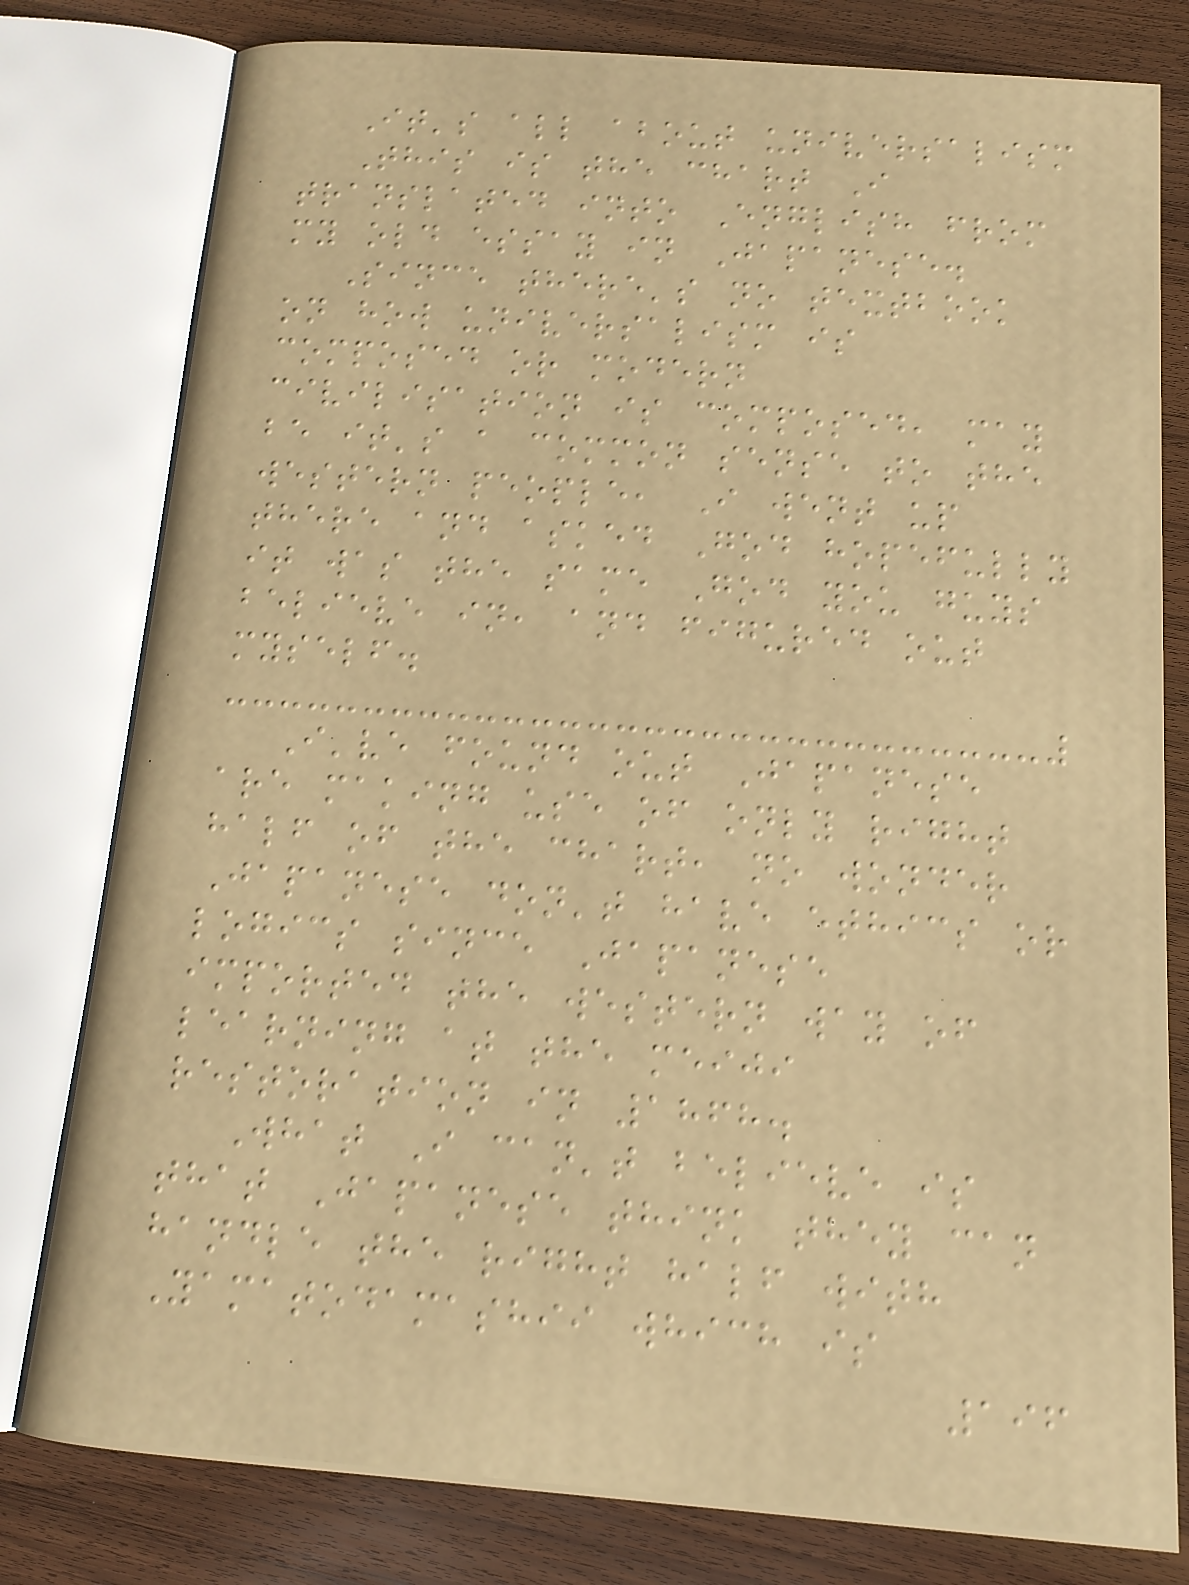It's all about universalism
This is the chart I
translated into English from
my old essay in Japanese.
Since there's no textbook
on how universalism is
composed or modern
civilisation is composed, may
be it's a common sense to the
western people, I went up
there and asked God hopefully
it was the same God you guys
believe in, and figured out
myself.
I've found out Japanese
are making use of only right
half of the chart, no wonder
Japanese don't have ethics or
logics since Japanese
imported the western way of
learning at the meiji
restoration in 1868.
What I can't believe is
that Japanese think they can
handle the right half with
Yamatodamashii which is
196
